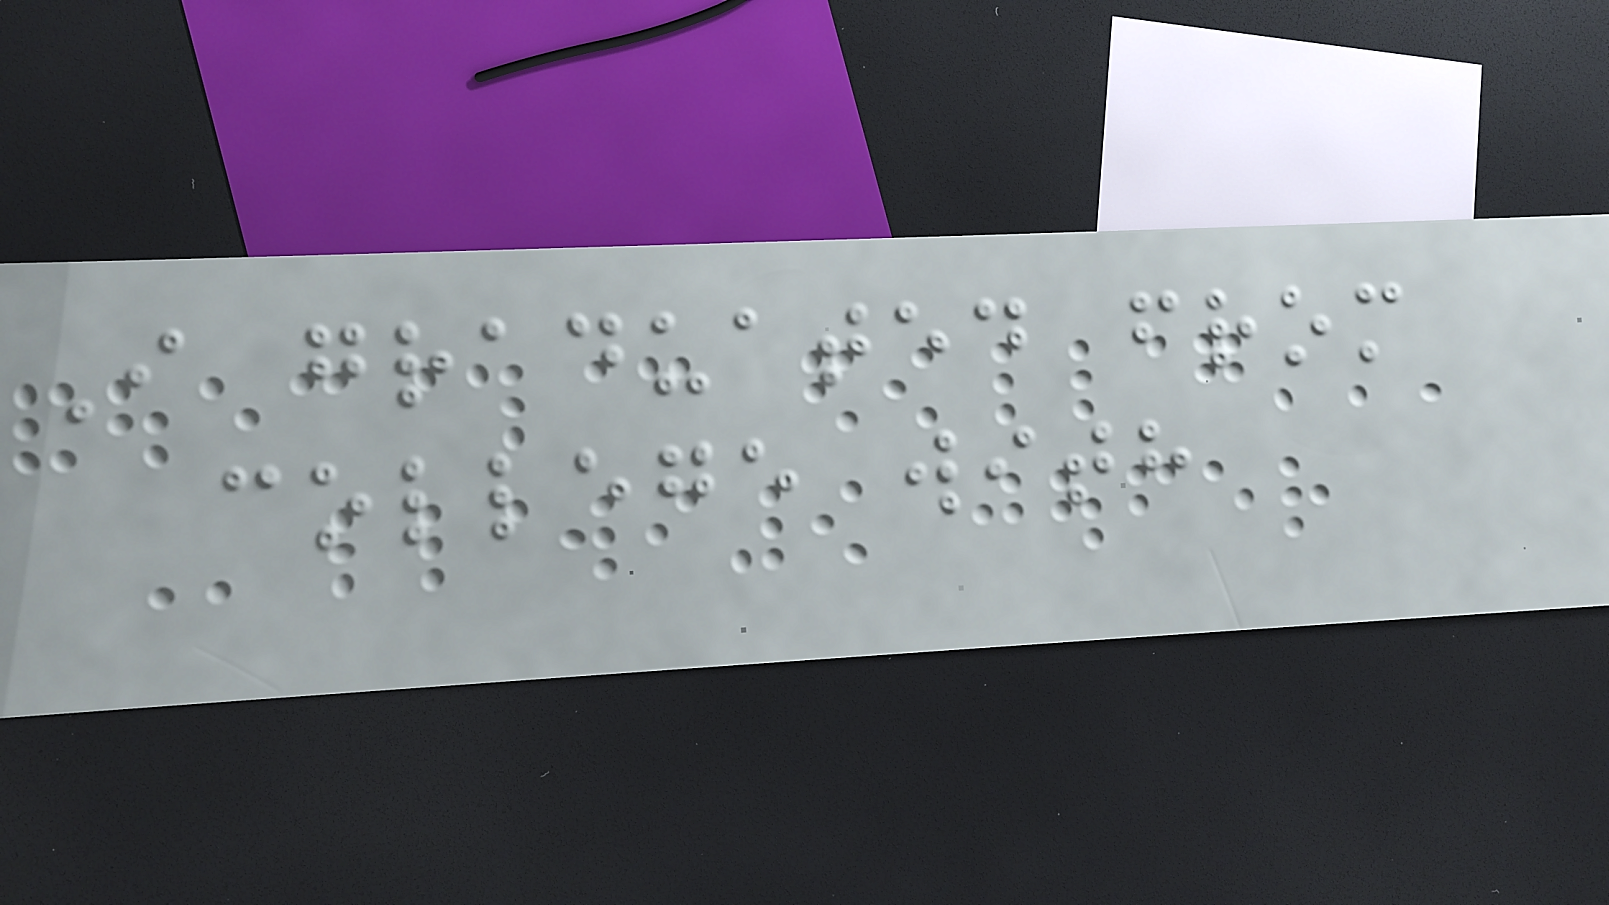I graduated from
college with
